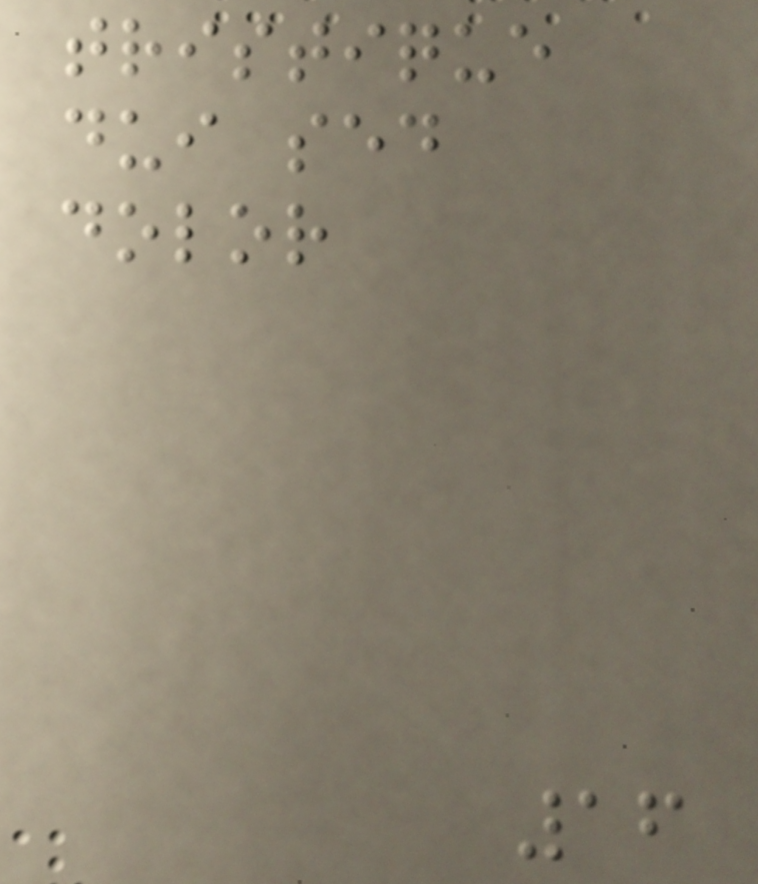tristique
dui sed
dolor
16
